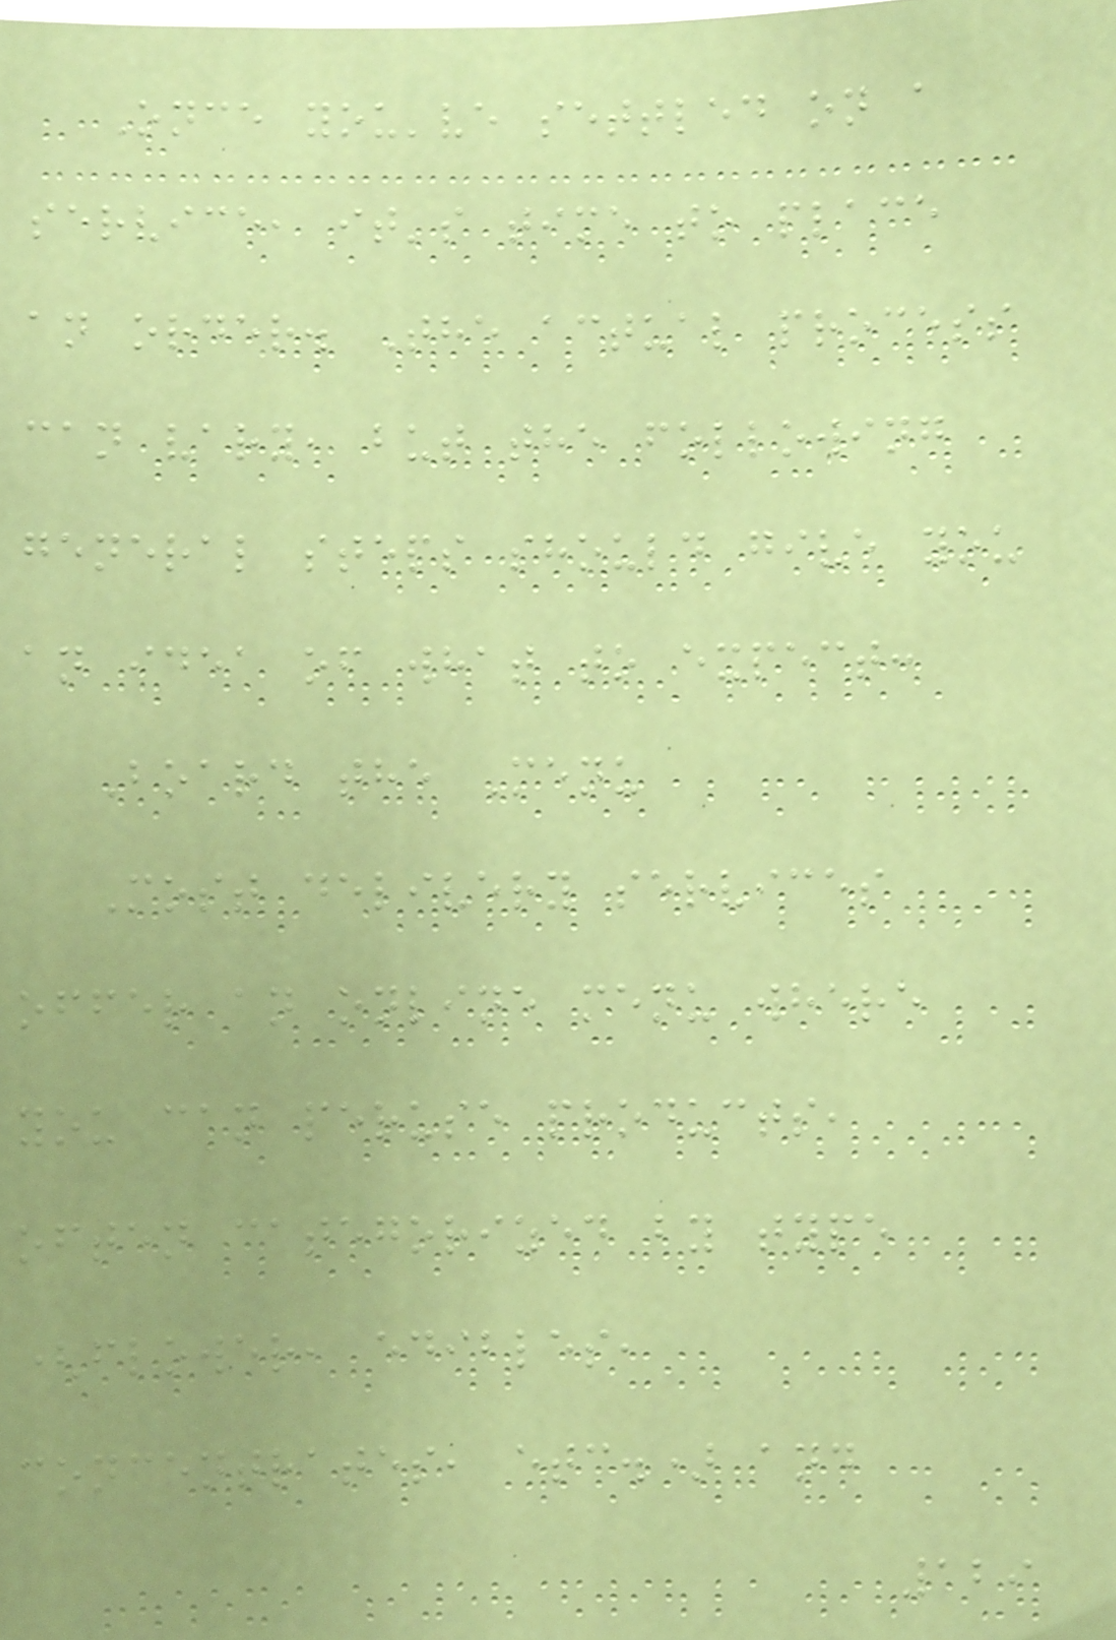Once you've settled on a
service, it's time to place
an order. The actual process
can vary, but the following
general steps should give you
an idea of what to expect:
Board the Menu
Most delivery services
offer an online menu where
you can peruse products,
often categorized by type
(flower, edibles,
concentrates, etc.) and
129
